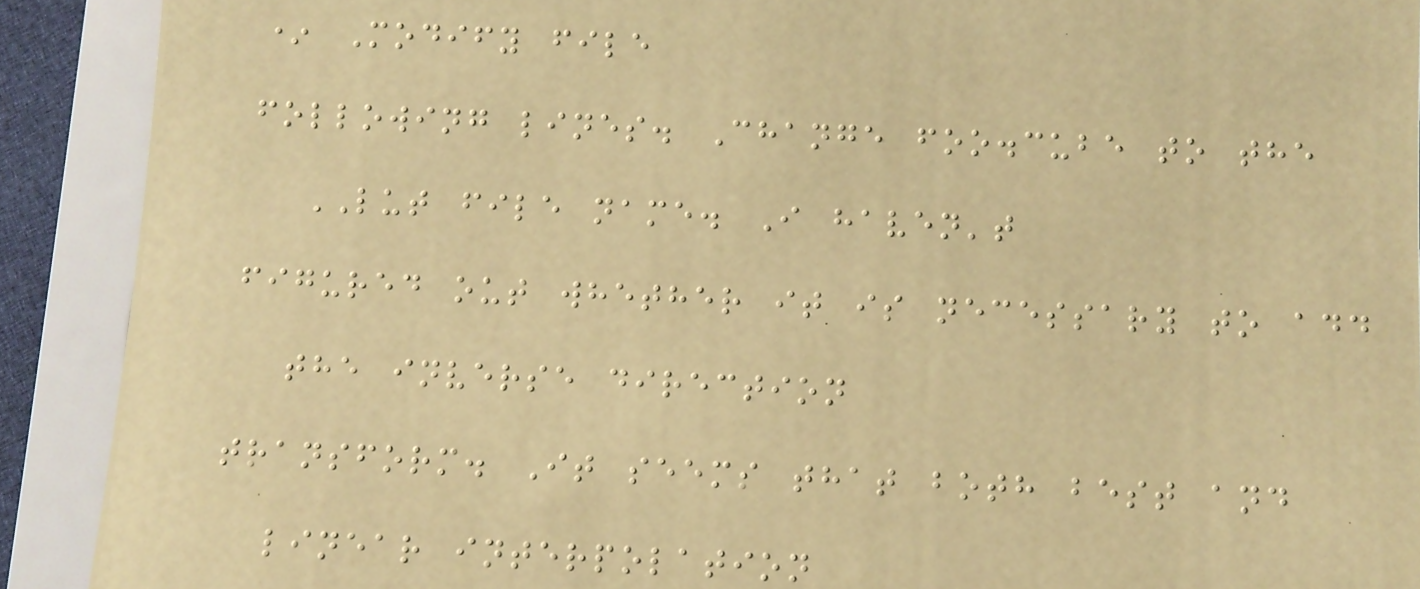* Modify file
following lines. Change foo.cube to the
LUT file name. I haven't
figured out whether it is necessary to add
the inverse direction
transform. It seems that both best and
linear interpolation
